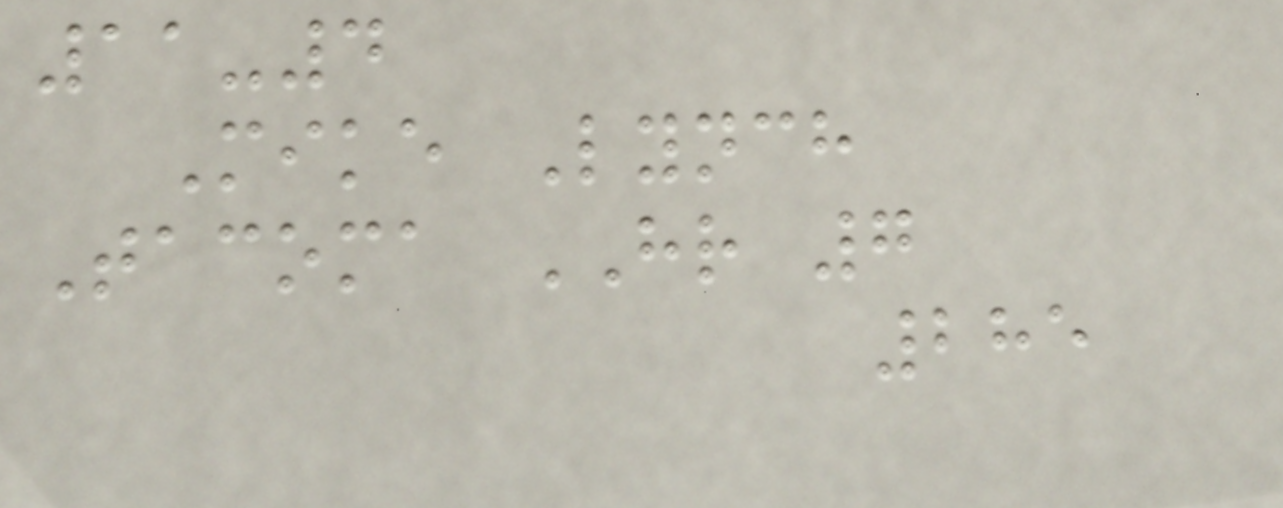11-4
Mike Lynch
Tacoma HR 7
285
